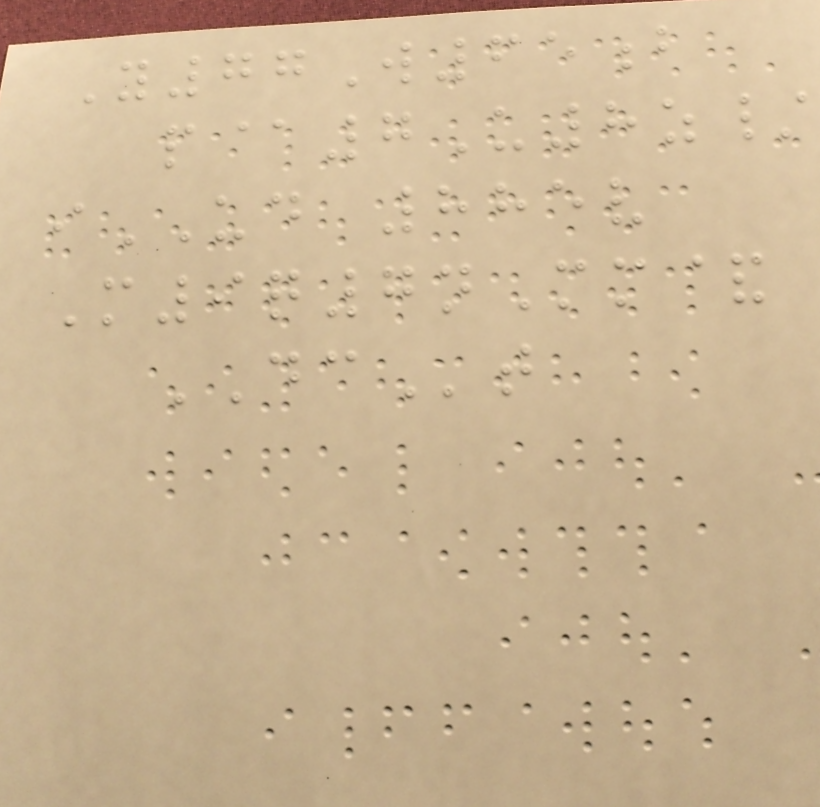Y77W65b
p@7U8z/
iUD 885v
M9q7nMm&
DCt
